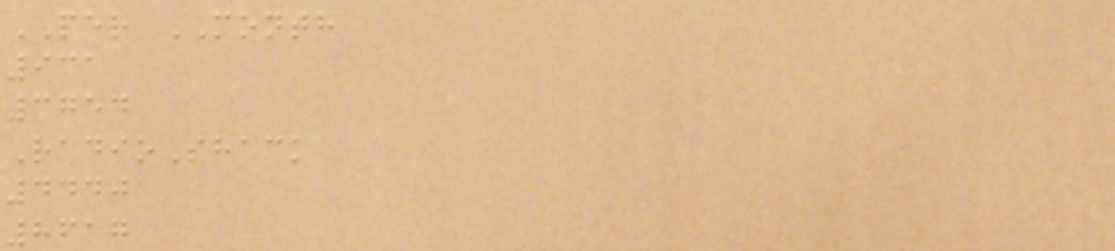PER MONTH
931
3754
RadioShack
4440
8617
